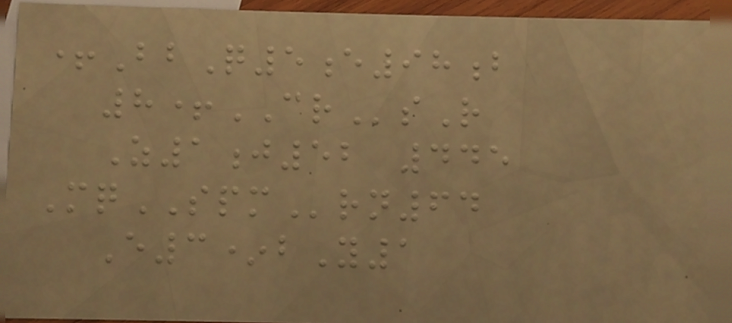+BbQ5e98b
8+CRsR
Z1j52 445
MqSPMrn64
E3*bY1
